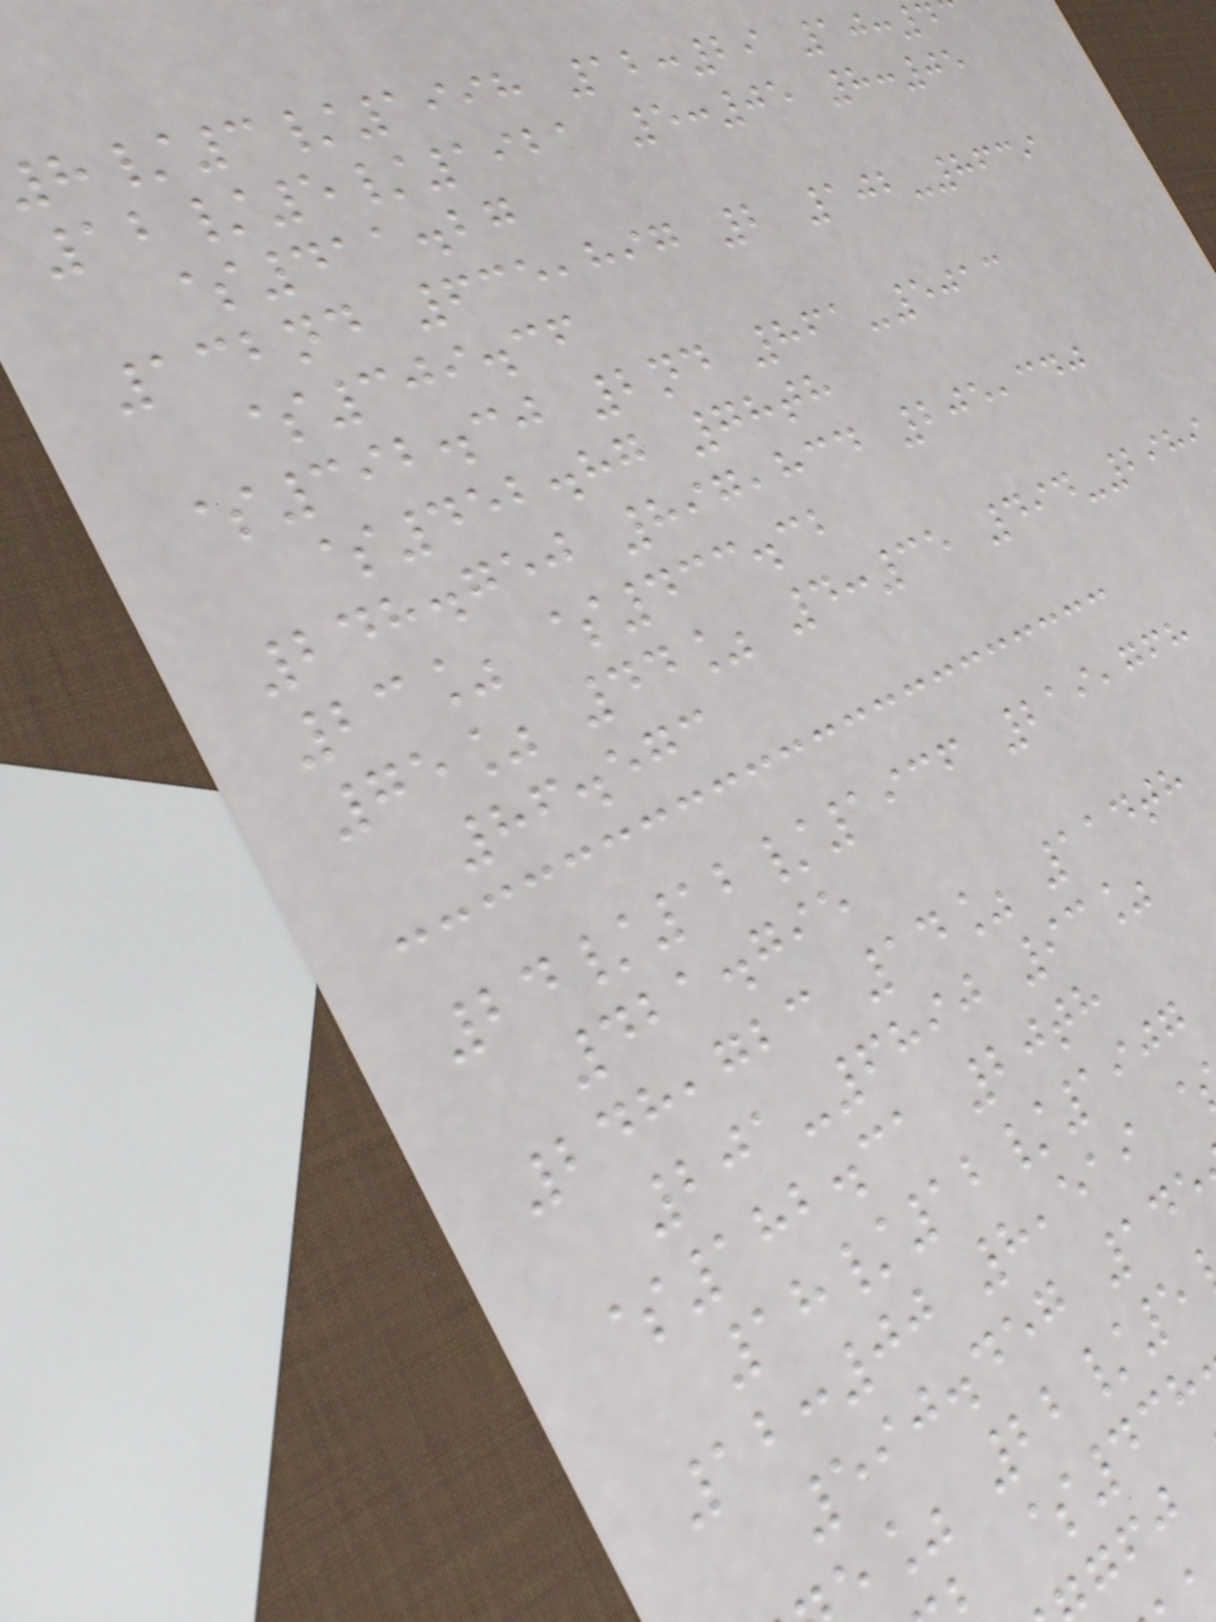/3/1998 12:29 10:4
12/5/1921 5:05 8:05
$411.27
132nd 635,897 2 102-8639
$309.36
$392.30 2nd 861-5013
$452.87 78th
248.750 897,834 205,340
23% $433.32
75% 44% 4:35 494-2989
86.573
24/12/1936 219,768
421.795
248,723 14% 114th
201-6890 93%
$182.31 20th
18/12/1907
12:00 8,519
590.457 145
e% 22/5
$438
